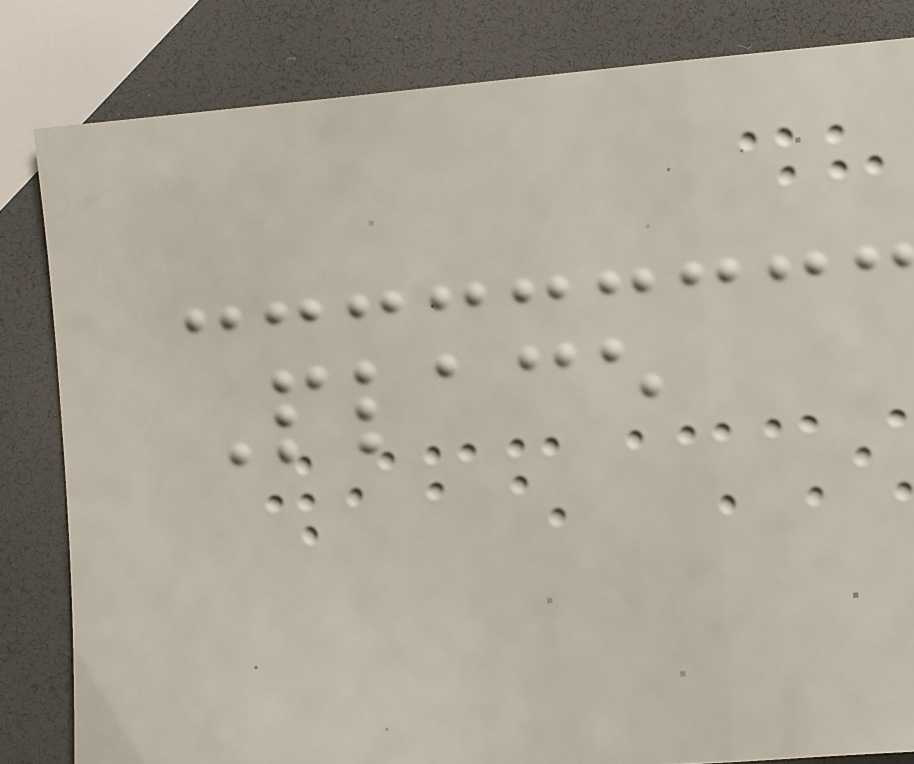Place
